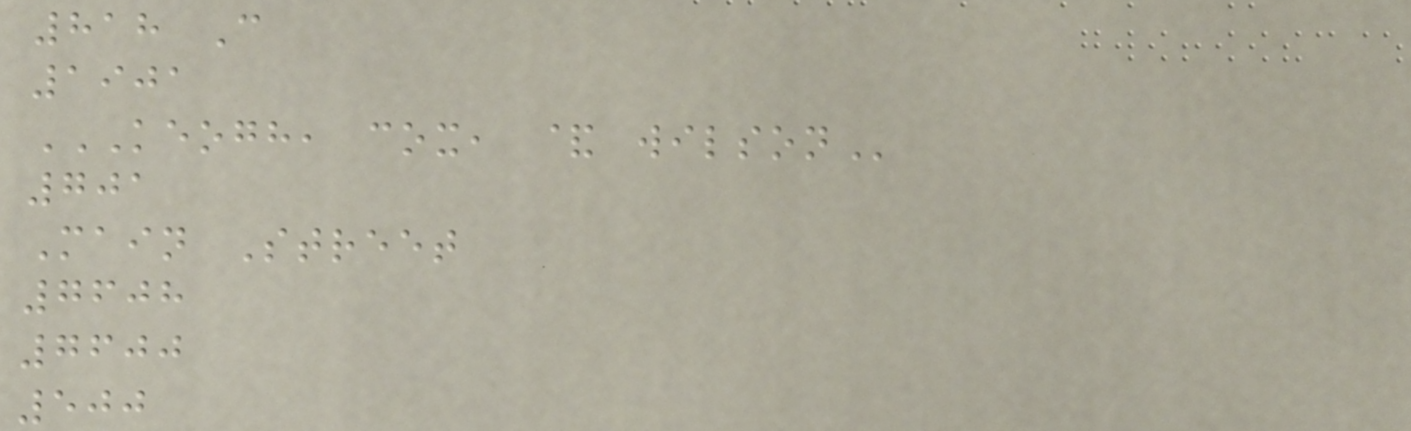818 C
1901
KEOGH, COX, & WILSON
701
Main Street
7608
7600
500
